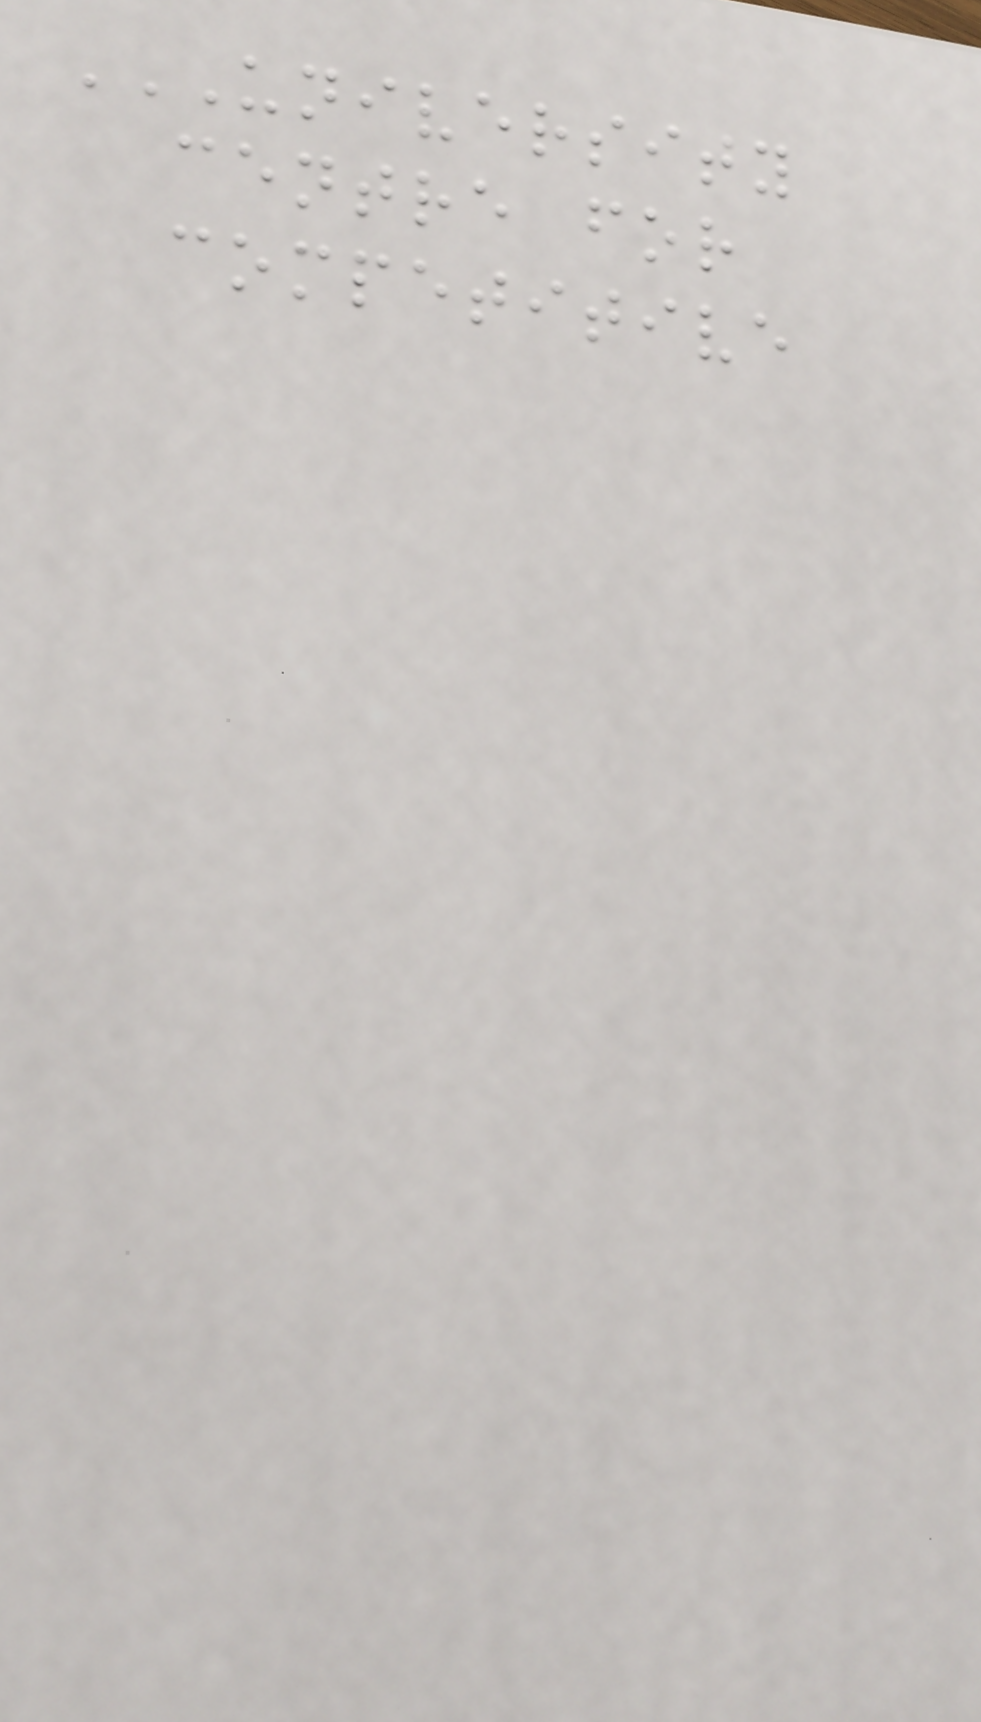UNIVERSITY
CENTRE FOR
COMPETITIVE
